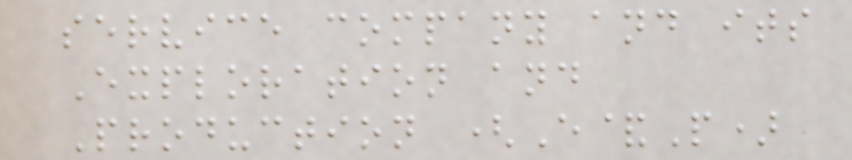service company and its
Exploration and
Production (E&P)
